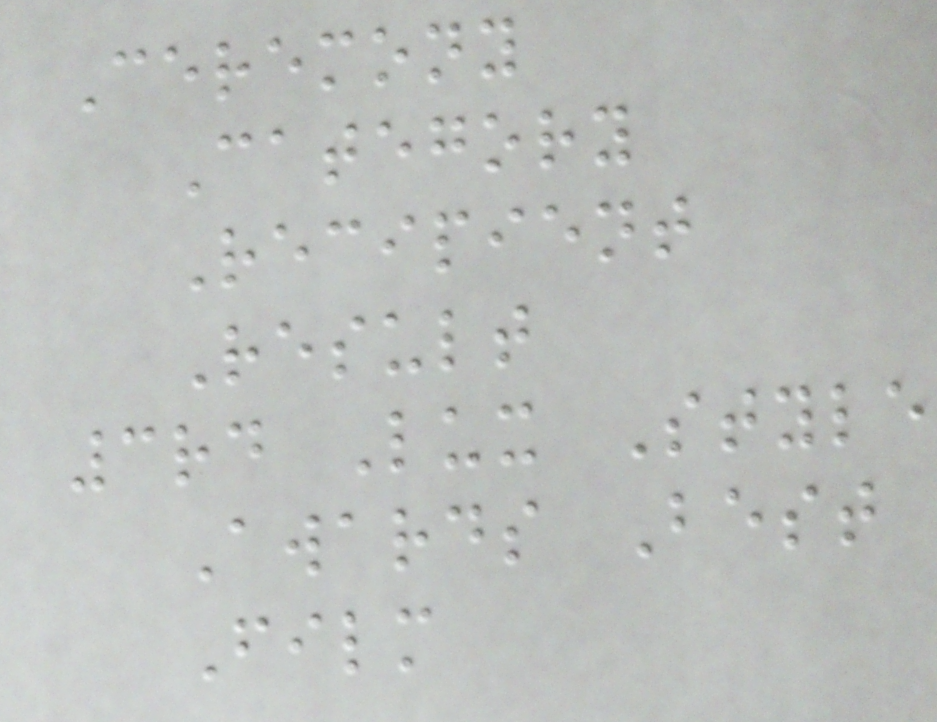Ceremony
Category
Recipient
Result
3rd Lux Style
Awards Best
Film
